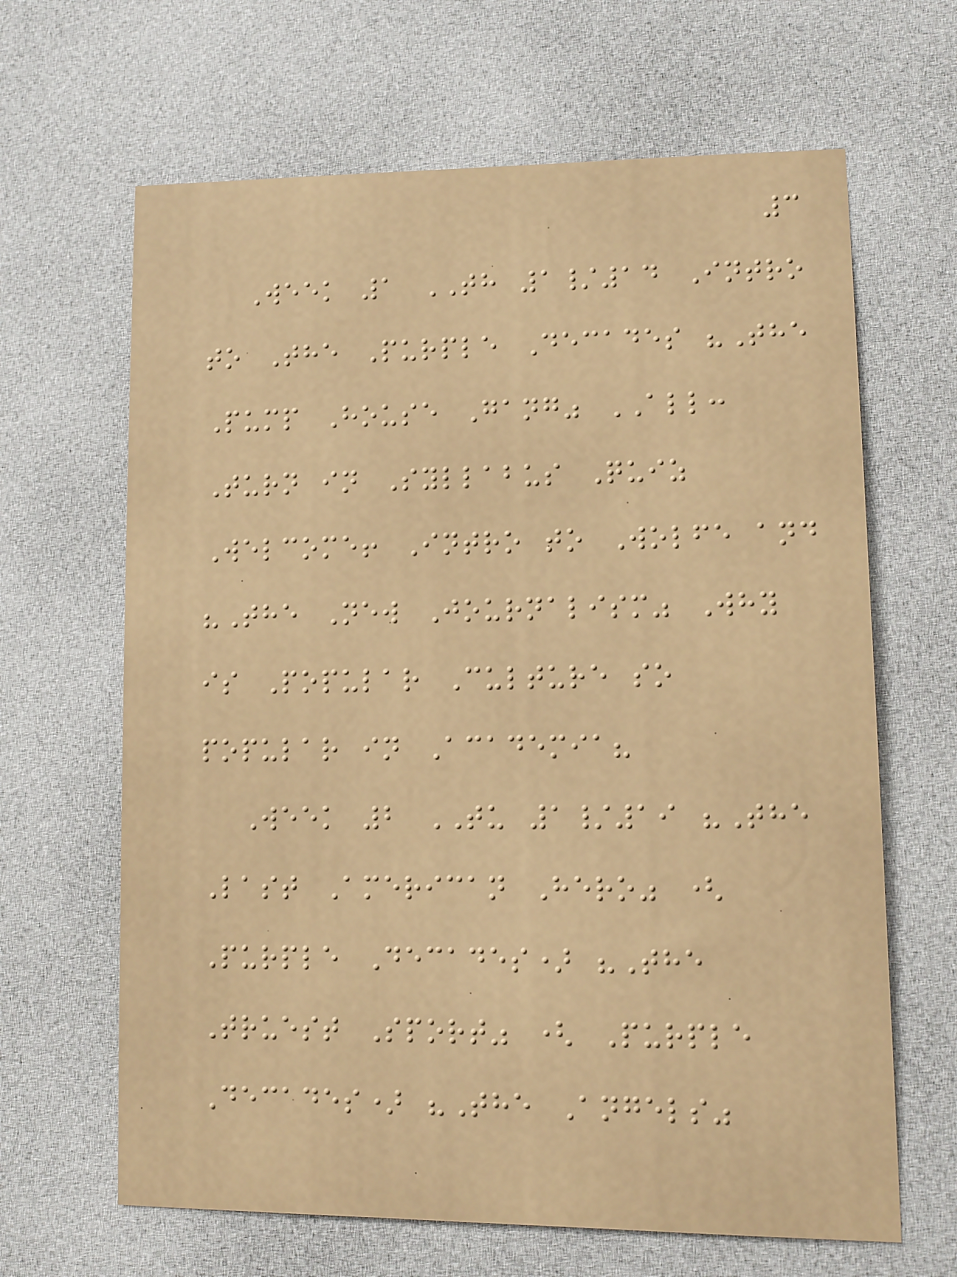3
Week 1 TH 1/14 Intro
to The Purple Decades "The
Pump House Gang" ALL:
Turn in Syllabus Quiz
Welcome! Intro to Wolfe and
"The New Journalism" Why
is Popular Culture so
popular in Academia?
Week 2 TU 1/19 "The
Last American Hero" (
Purple Decades) "The
Truest Sport" ( Purple
Decades) "The Angels"
